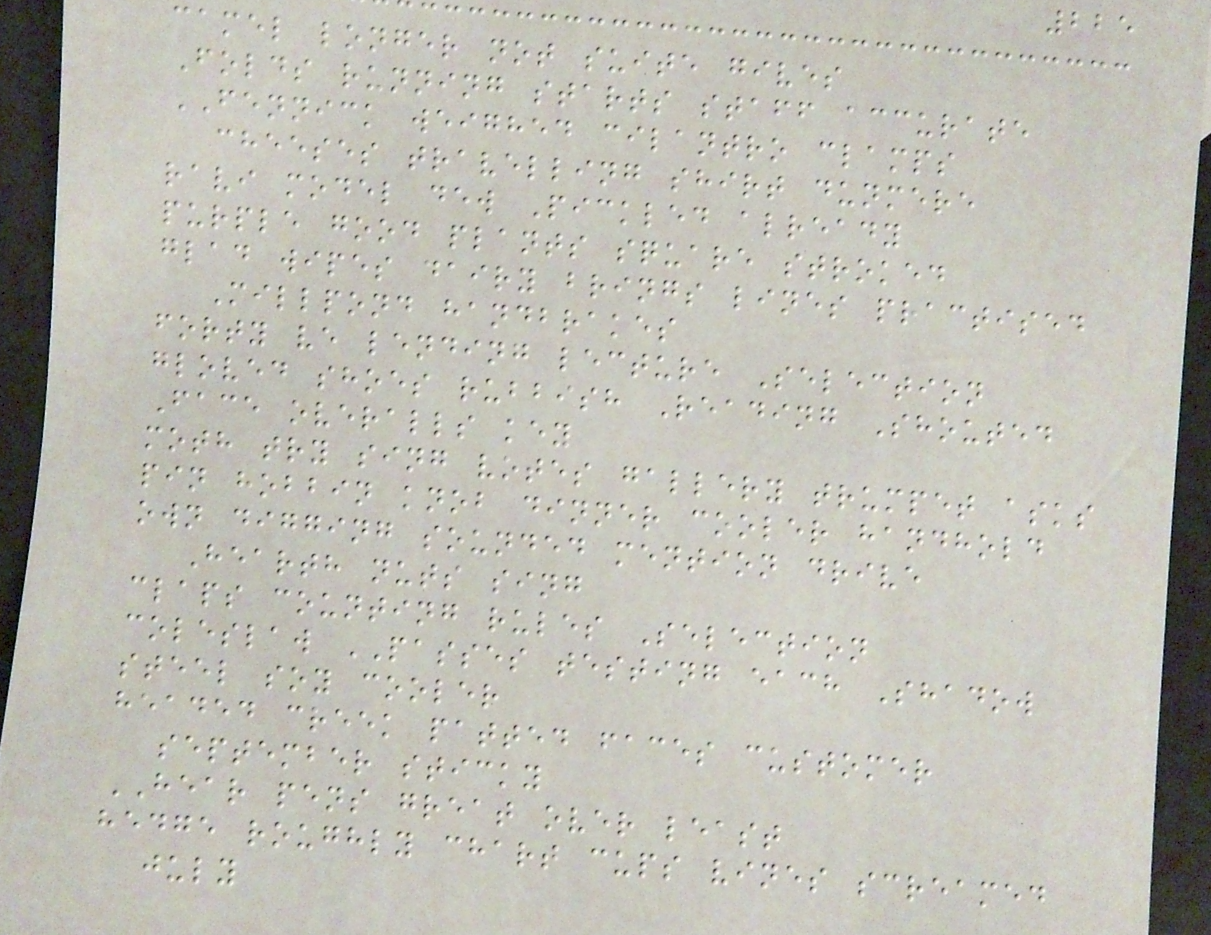225
camel longer not suite gives
Folds running starts staff accurate
FENNICK weighed cilantro clamps
cheeses travelling shirt dunmere
ravi model dew Pickled already
purple good plants square stroked
glad wipes dairy brings lines practised
Millpond handbrakes
forty ve lending lecture Selection
gloved shoes rubbish Reading Shouted
Face overalls key
moth try sing votes gallery trumpet asks
pin hobbin knob dinner cooler handhold
own digging sounded mention drive
Hearth nuts sing
claps counting rules Selection
coleslaw PASSES testing each Shadow
steel soy cooler
headed creek patted faces customer
september sticky
HEAR pens great over least
hedge roughly chart cups vines screamed
july
